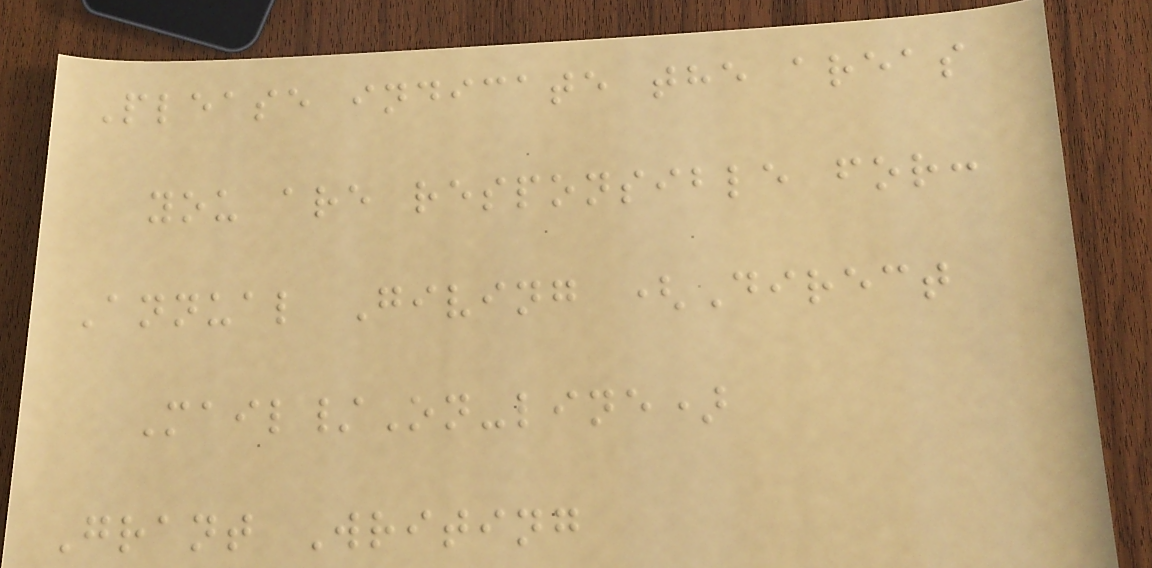Please indicate the areas
you are responsible for:
Annual Giving (Direct
Mail/On-line)
Grant Writing
